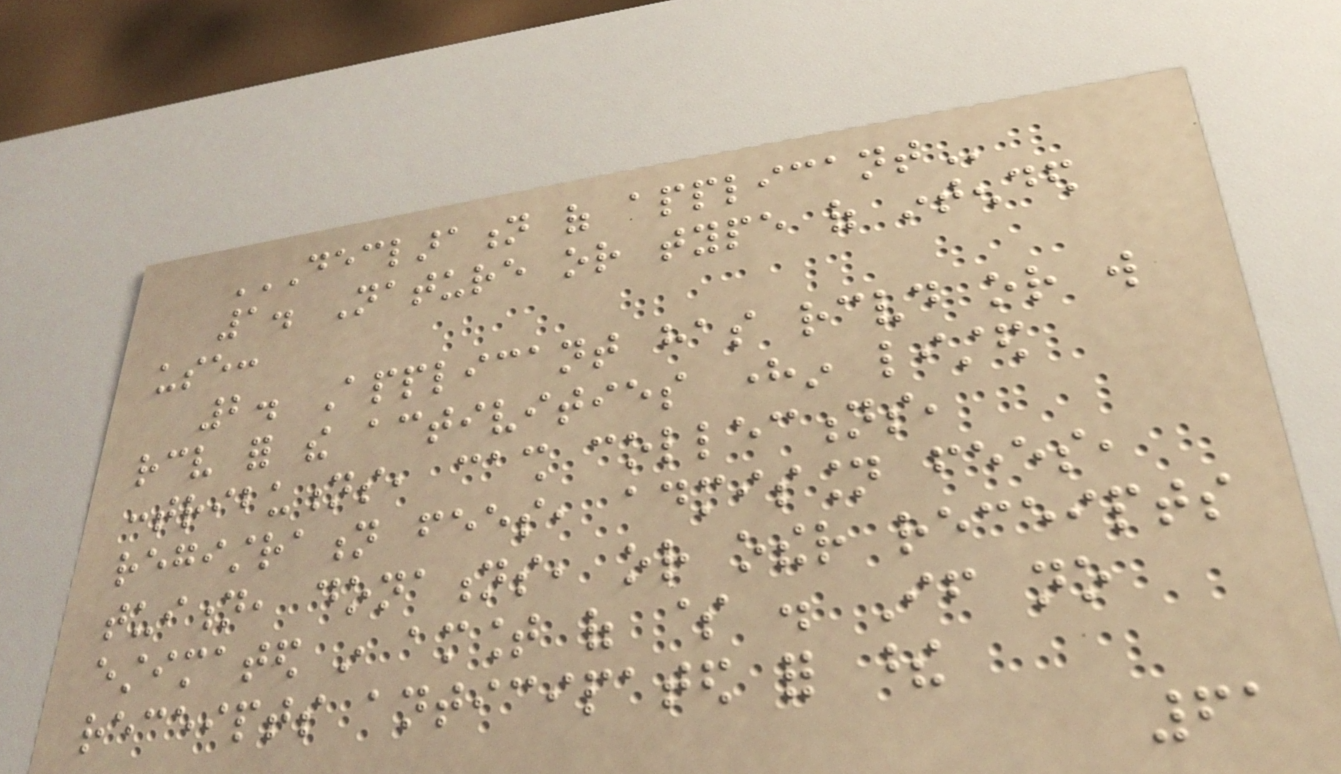DECLARATION OF APPLICANT
1. Nature or type of intended
use:
2. Applicant has received or will
receive for the activities herein listed
contributions, cash collections,
registration fees, admission fees,
tuition, donations, or other receipts
estimated in amount of $ . If no
receipts anticipated for these
61
